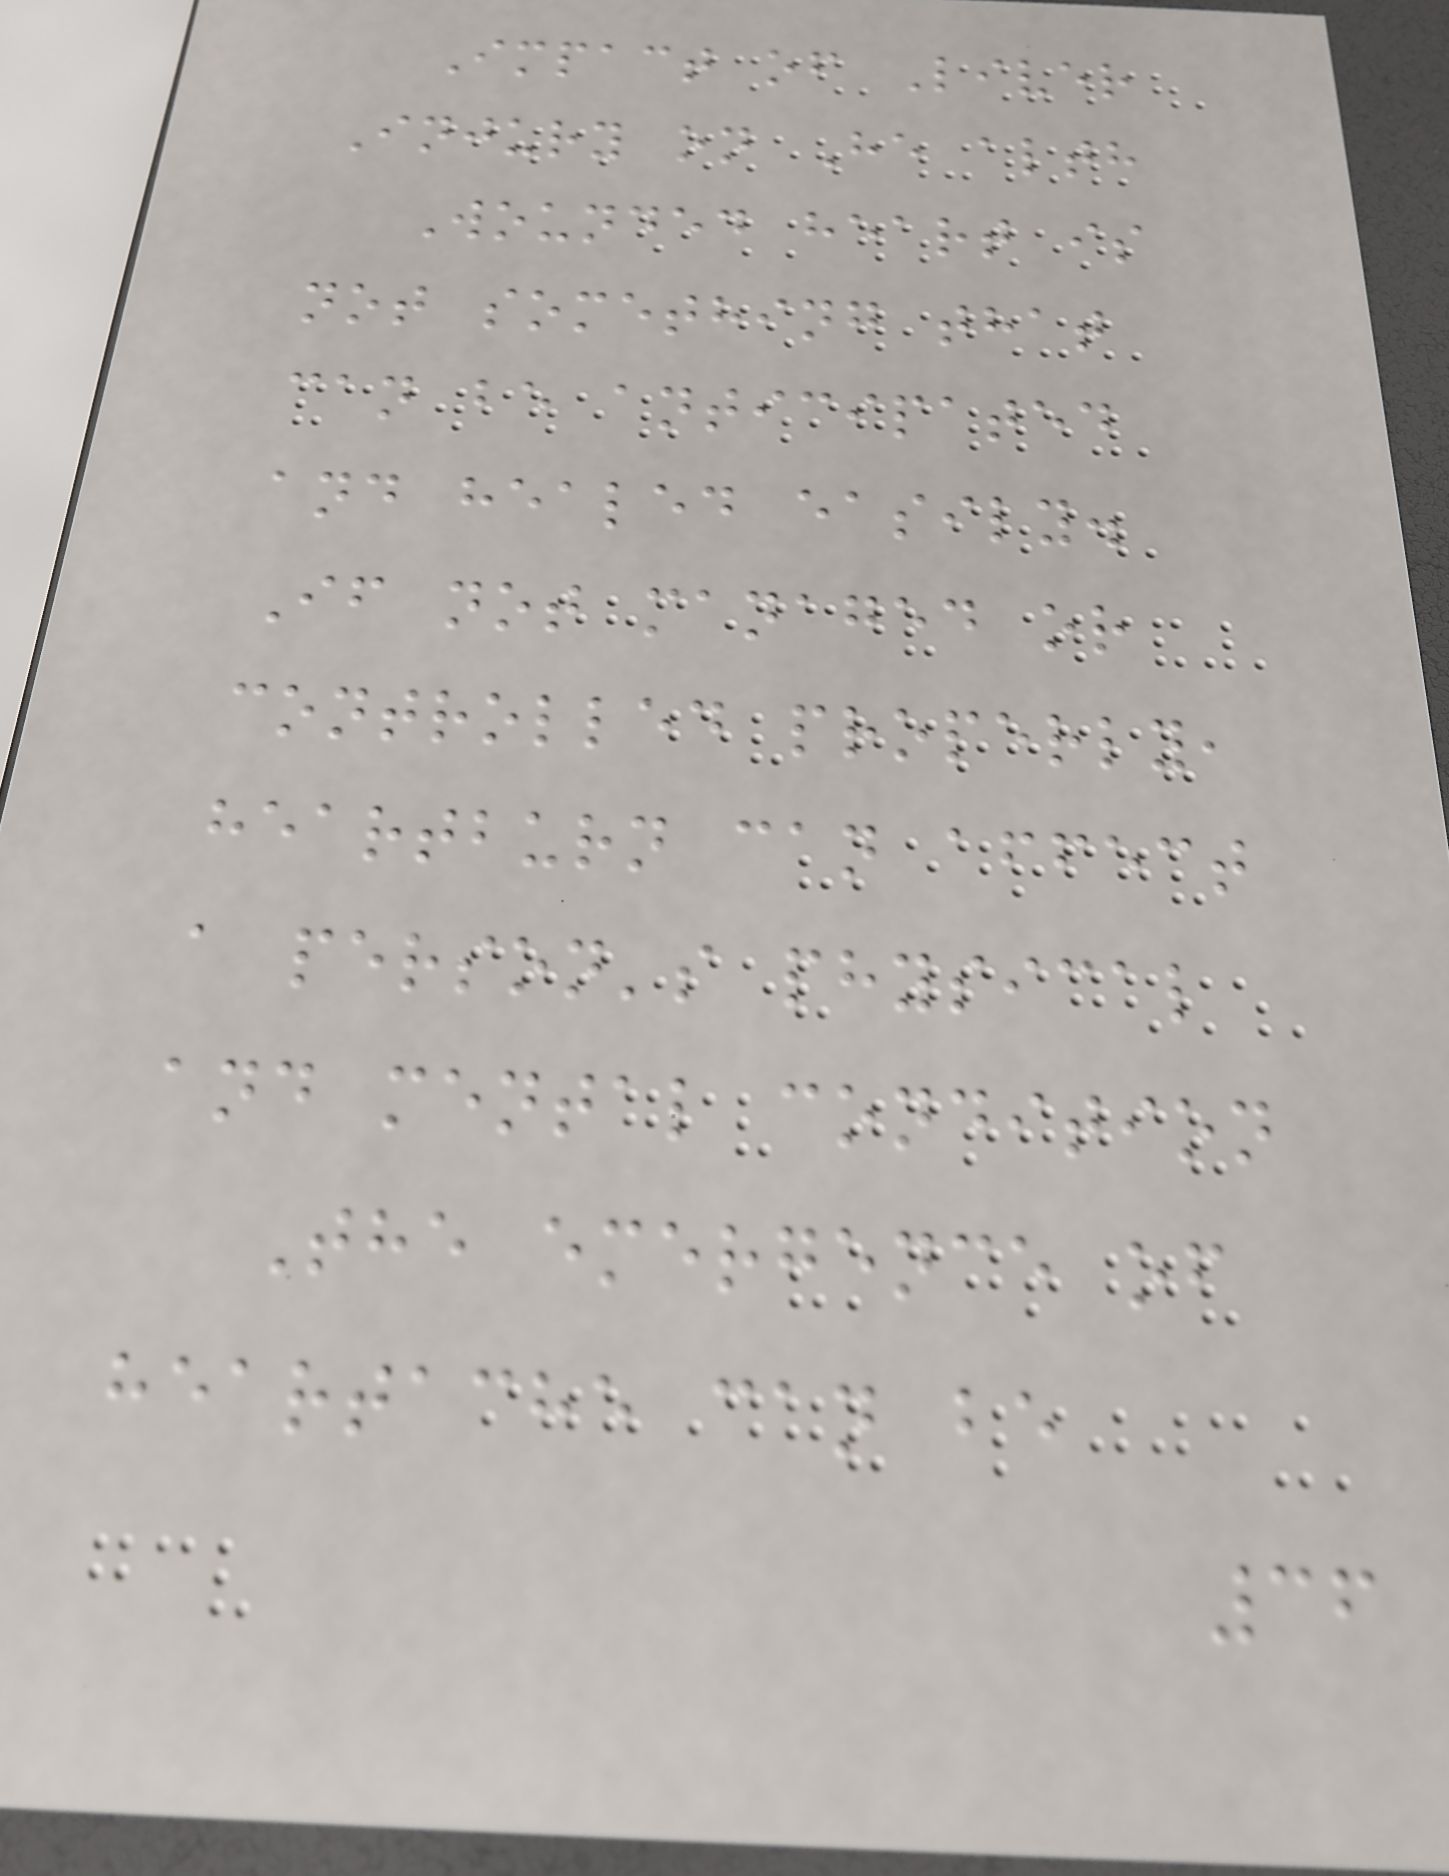Impact of Liver
Injury on He alth
Wounded heart is
not something that
can be anticipated
and healed easily.
If not managed or
controlled properly,
heartburn can affect
a person's physical
and mental condition
The emergence of
heartache can be
36
